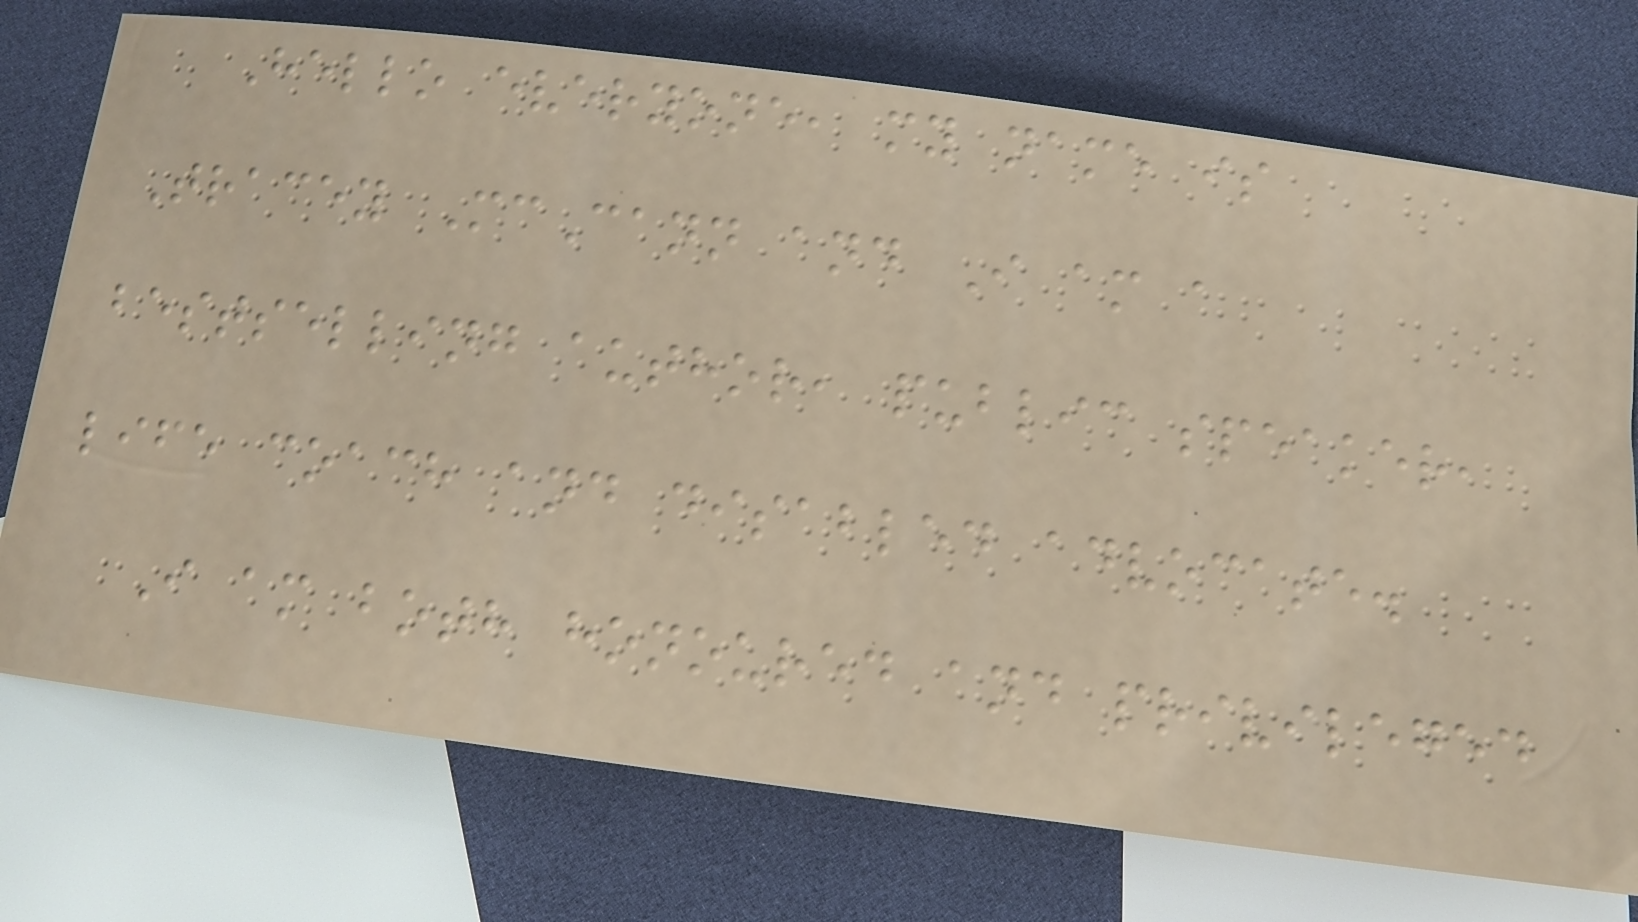Hello everyone, my name is
Tracey McCann and I am a
bestselling author, public speaker,
life coach and disabled advocate.
I am both honoured and privileged
